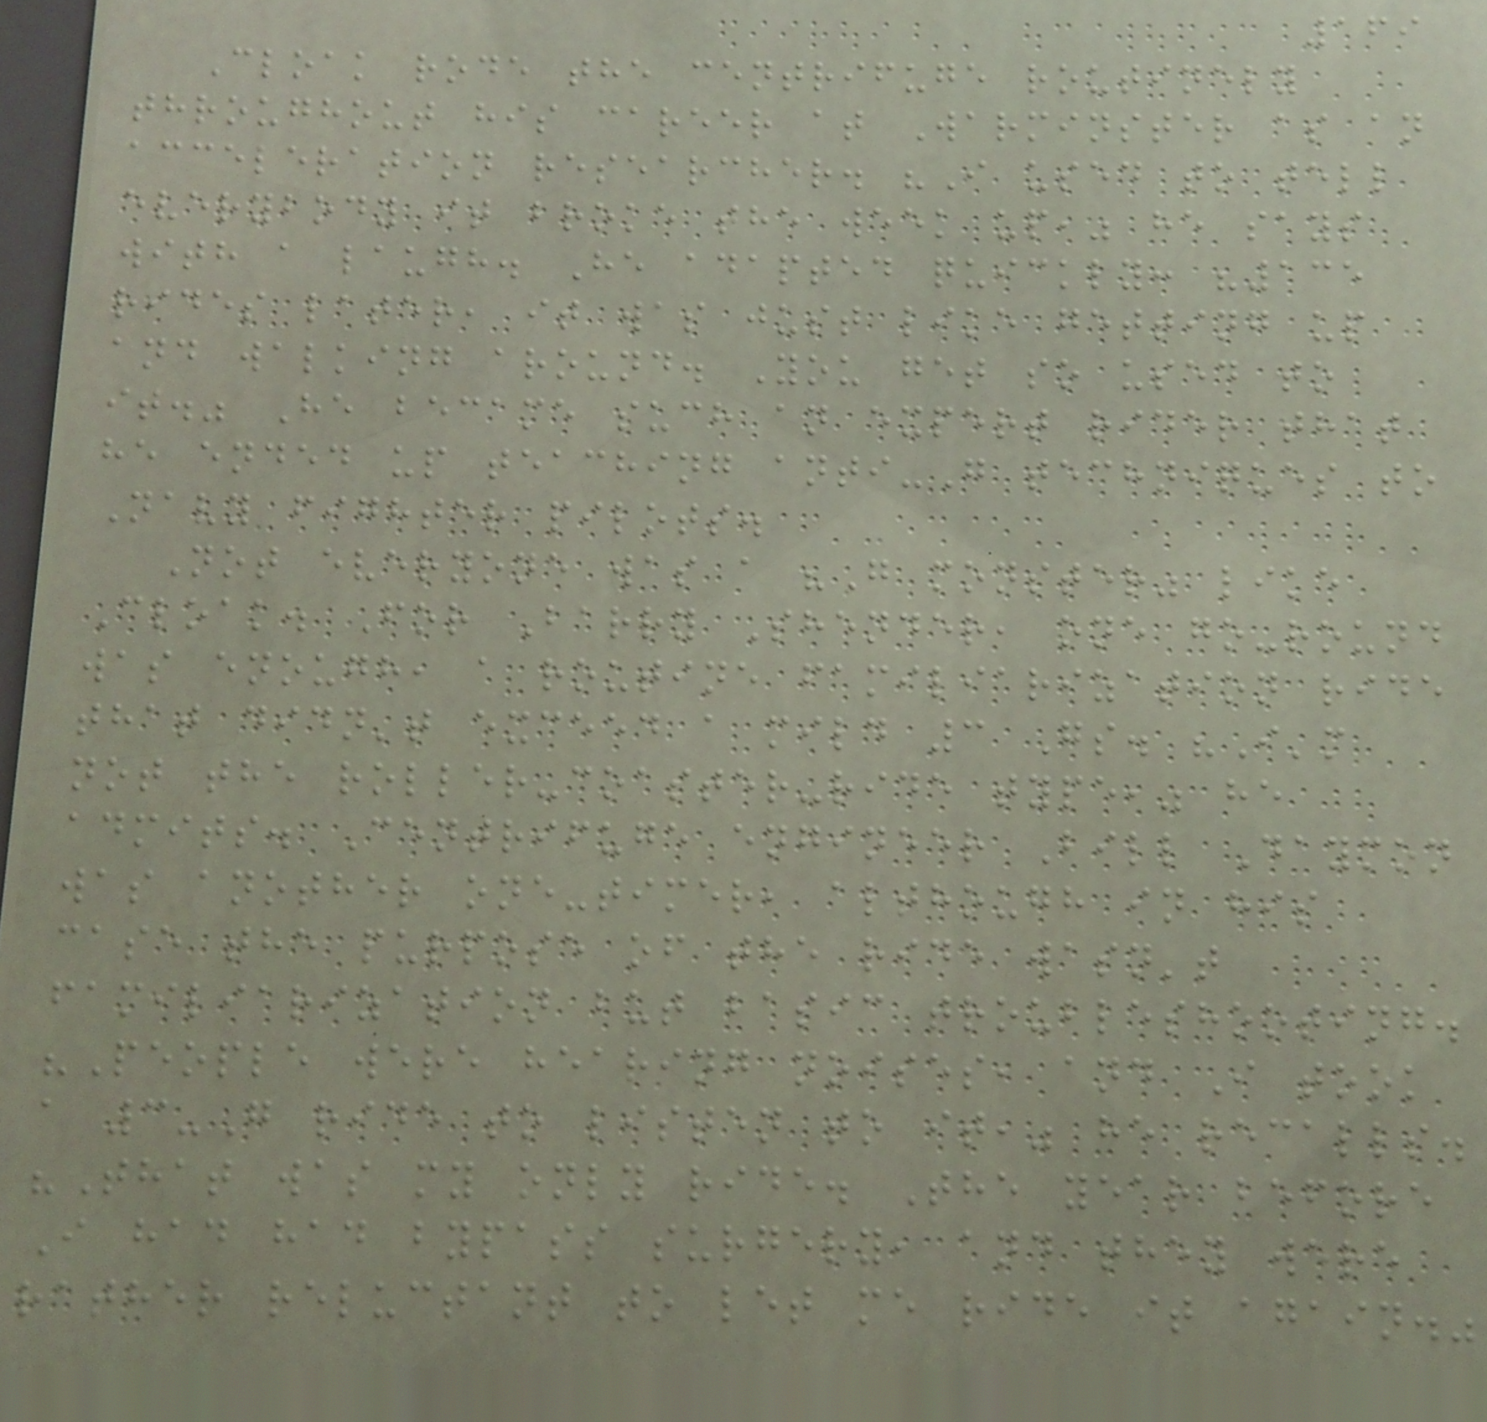169
Cloak rode the centrifuge routinely
throughout his career at Warminster as an
acceleration researcher. "I used to tell
everybody it broke the week up," he says
with a laugh. He adapted quickly: "135
rides later, it was just like getting up
and walking around. You get so used to
it." He became such an expert rider that
he ended up teaching anti-G techniques to
Navy fighter pilots.
Not everyone was a "G monster" like
Cloak. For Barry Shender, one go-round
was enough, a routine familiarization ride
that didn't exceed a mild 3 Gs. "I'm
not the roller-coaster-ride type," he
admits. Centrifuge engineer Bill Daymon
was another one-timer, although in his
case the purpose of the ride wasn't
familiarization but basic troubleshooting.
"People were hearing noises, and I took
a 3-G ride to listen to it," he recalls.
"That was my only ride. The year before
I had had bypass surgery, and they were
rather reluctant to let me ride it again."
